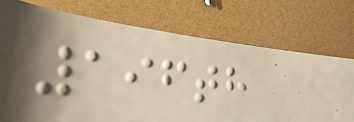196th
